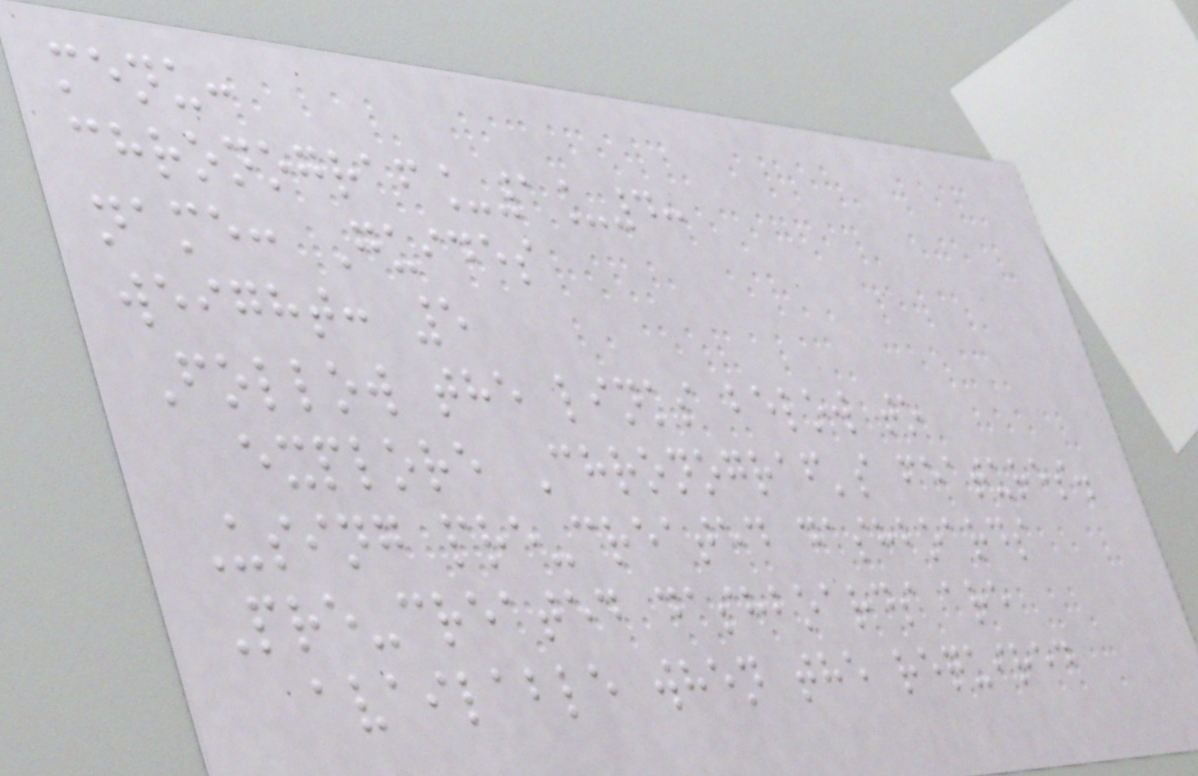menu:
chronograf_1_4:
name: Guides
weight: 5
Follow the links below to
explore Chronograf's features.
Using pre-created dashboards
Pre-created dashboards are
available when the required
